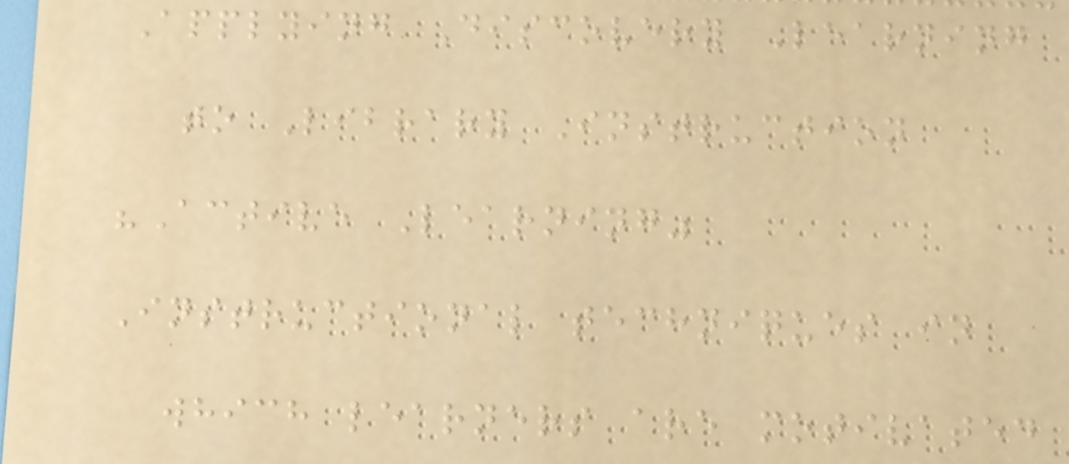Applying Discovery Learning
to Library Instruction
"Active Learning"
Instructional techniques in
which learners are motivated
